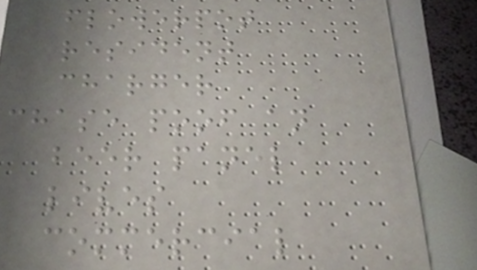flowerpot
resident
charger
chase poof an
beer panel
lives
commercial
